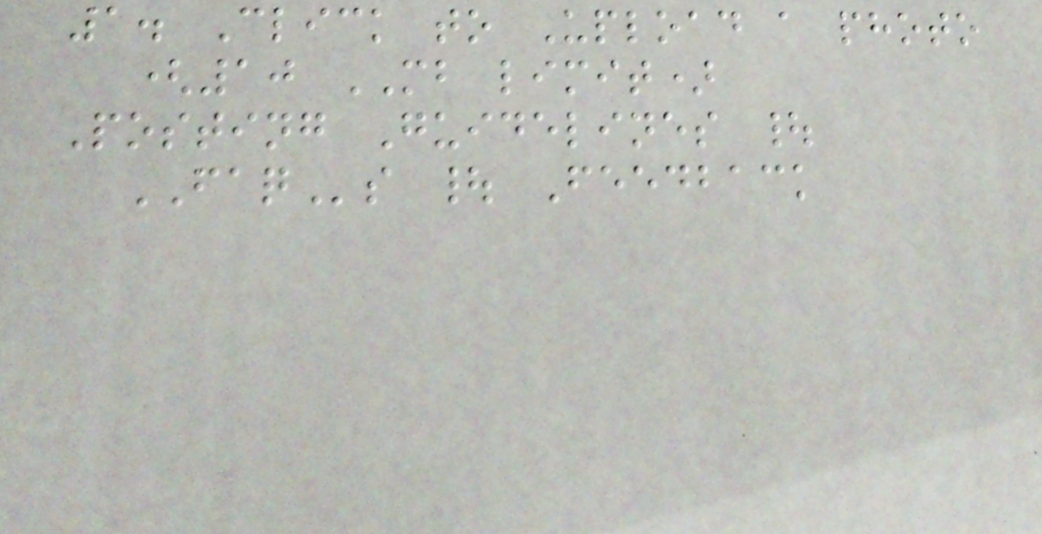1. Click to Upload a photo
(10 MB limit)
Posting Guidelines |
FAQs | Feedback
